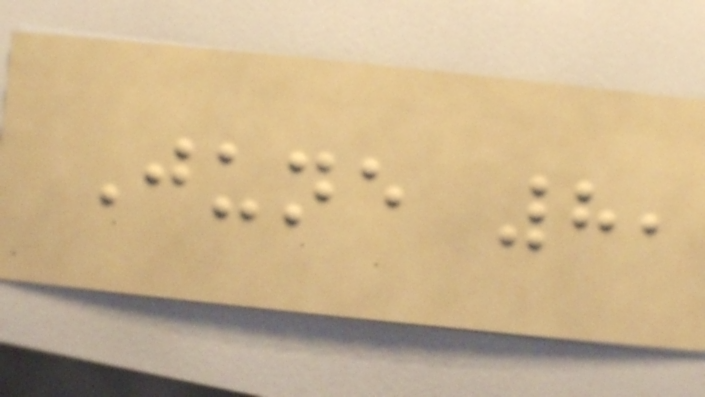June 8,
